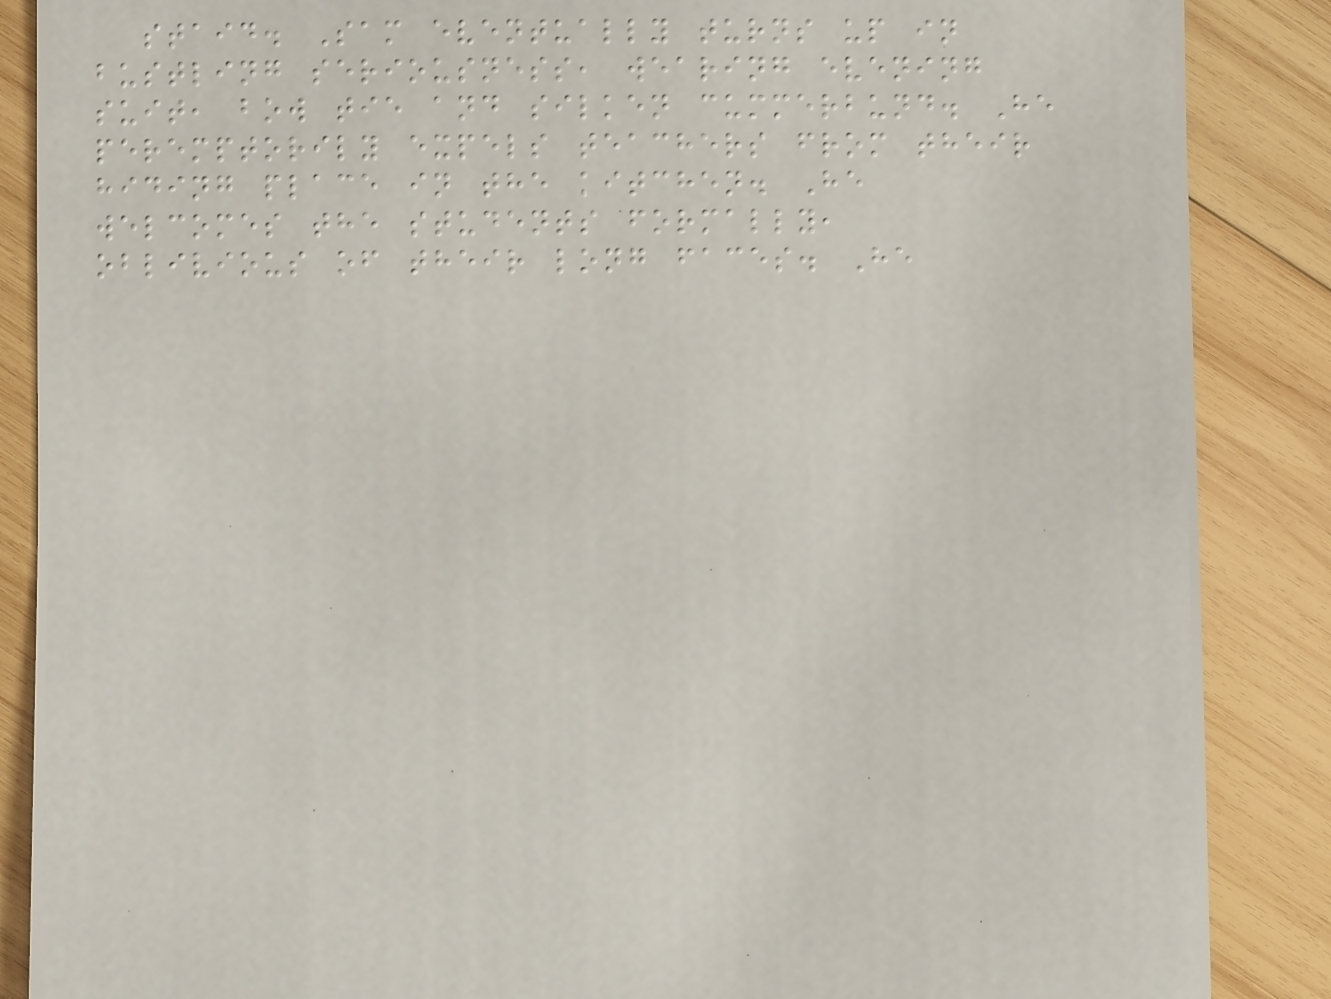staid. Sam eventually turns up in
bustling seriousness, wearing evening
suit, bow tie and silken cummerbund. He
peremptorily expels teachers from their
hiding place in the kitchen. He
welcomes the students formally,
oblivious of their long faces. He
